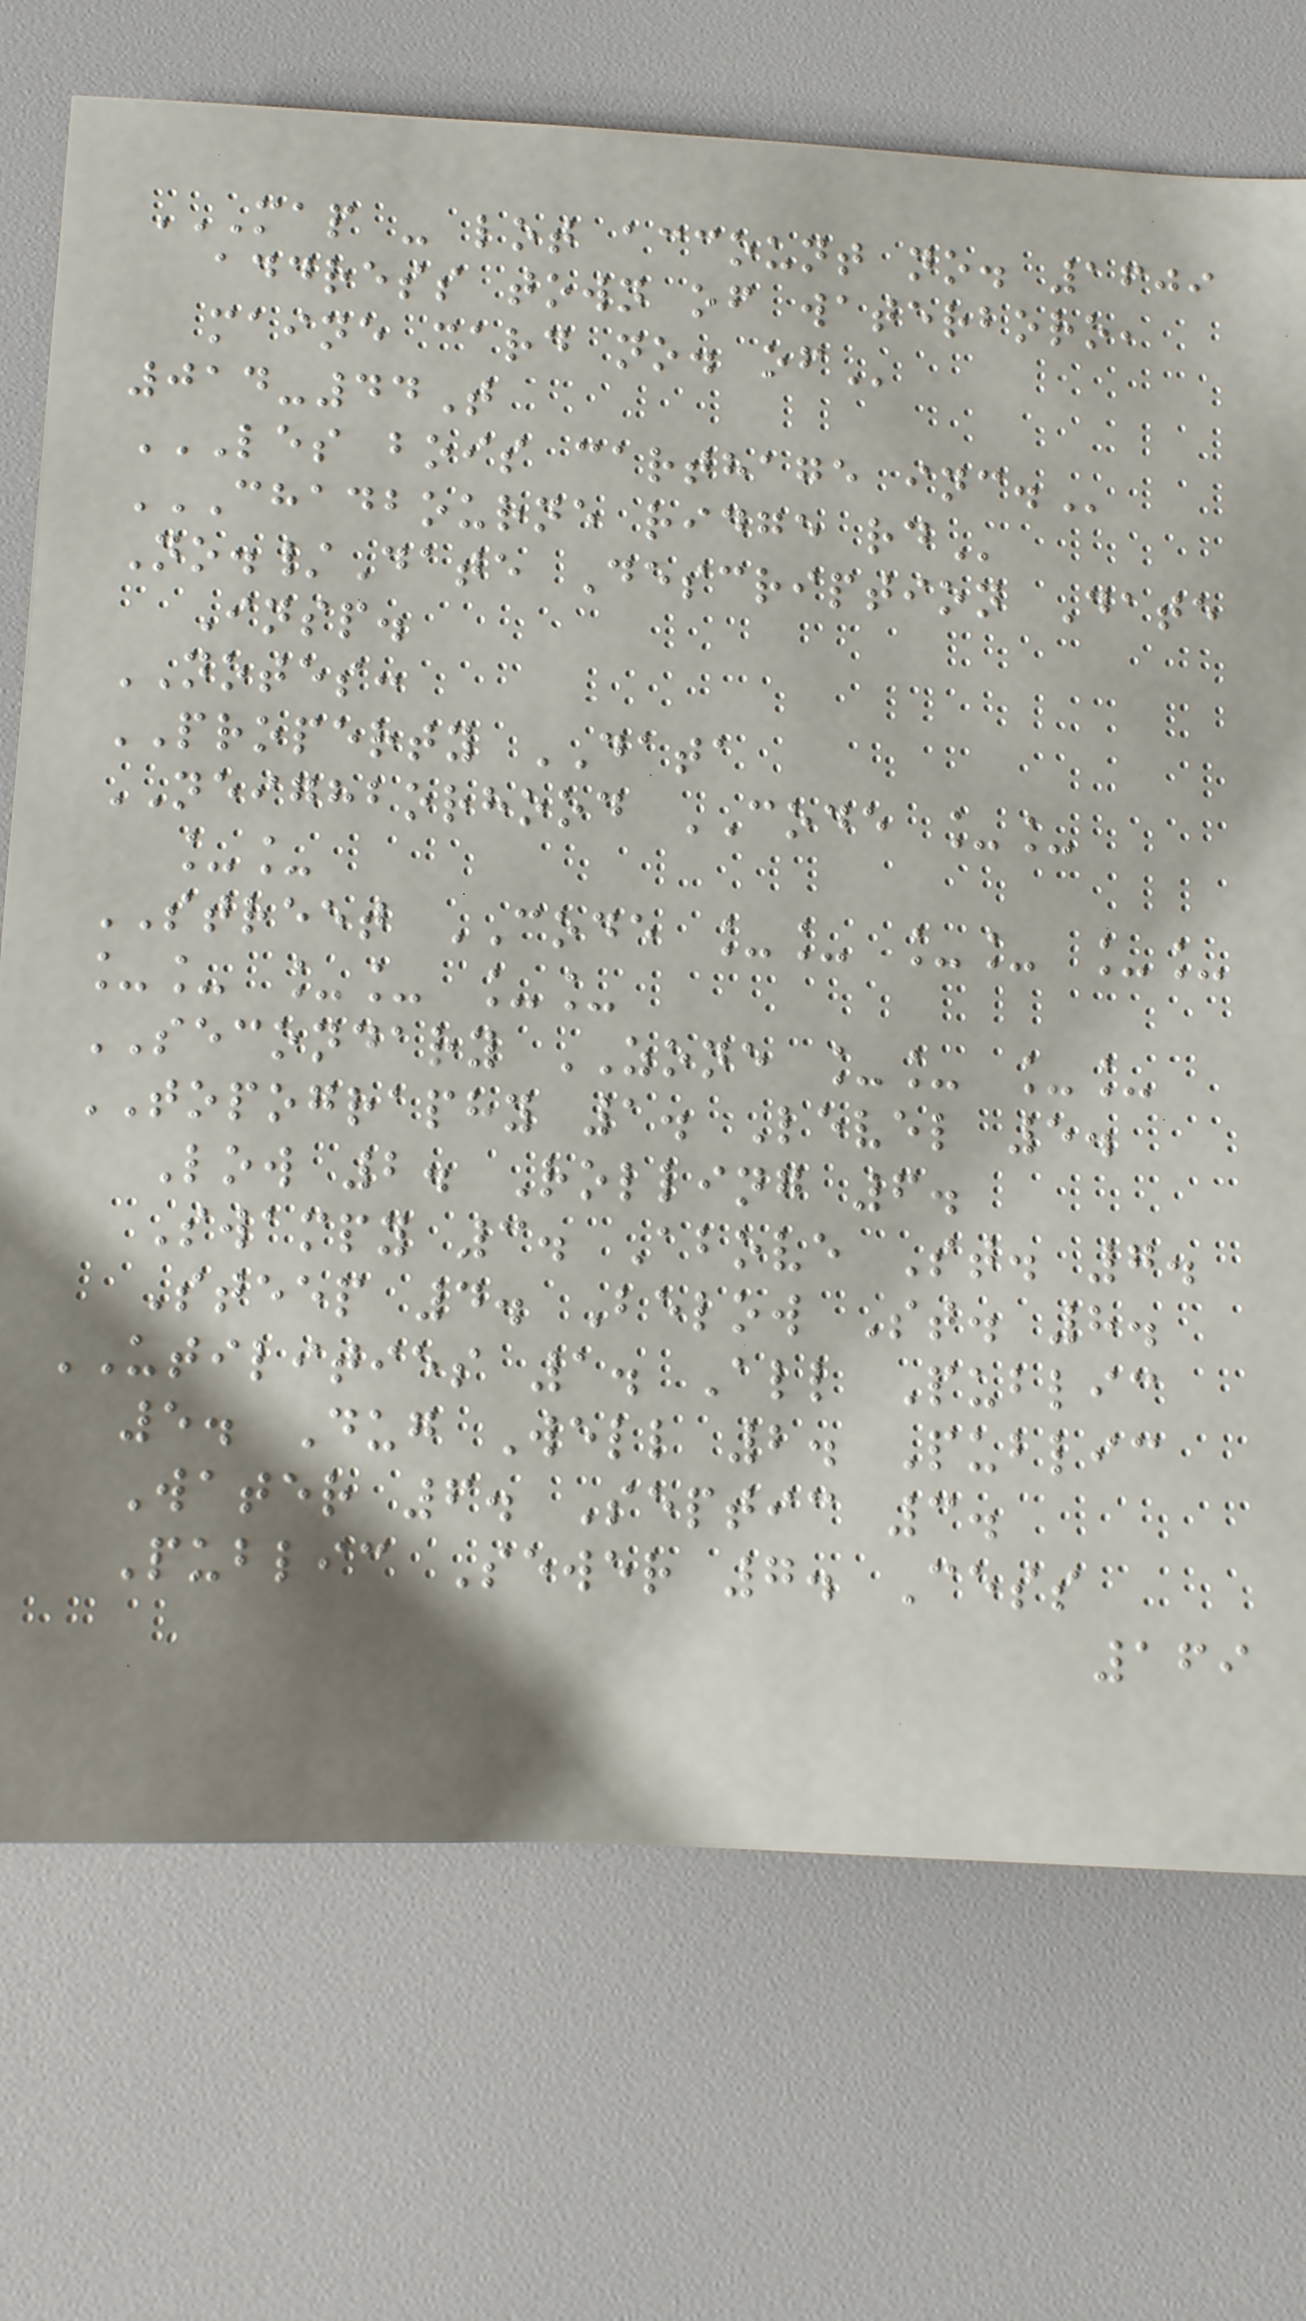MAP - LOT ACCOUNT NO. 1609
ADDRESS TOWN OF WATERBORO,
MAINE CARD NO. OF
014-44T
LES BOIS CARTHAGE INC.
CHADBOURNE RIDGE RD
No./Date Description Date
Insp.
NOTES:
PROPERTY DATA
NEIGHBORHOOD CODE __
__
STREET CODE __ __ __
__ __ __
SECONDARY ZONE __ __
TOPOGRAPHY 1. Level 5.
Low 2. Rolling 6.
Swampy 3. Above St. 7.
Steep 4. Below St. 8.
UTILITIES 1. All Public
5. Dug Well 2. Public
Water 6. Septic 3.
Public Sewer 7. Cess
169
